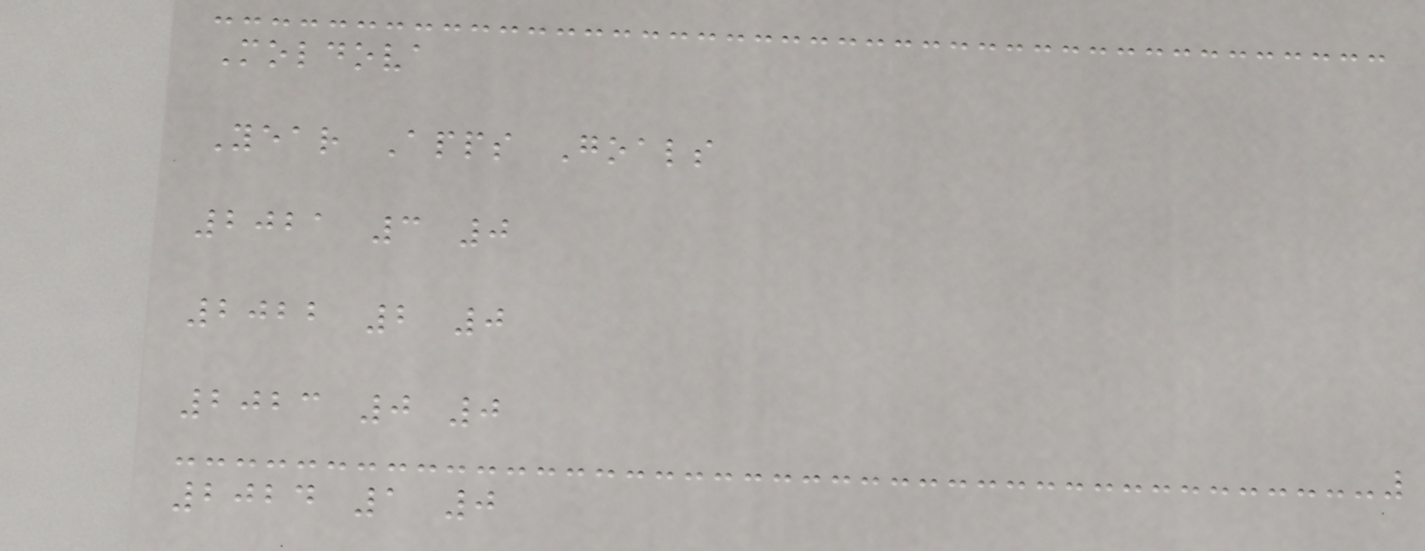Moldova
Year Apps Goals
2021 3 0
2022 2 0
2023 0 0
2024 1 0
